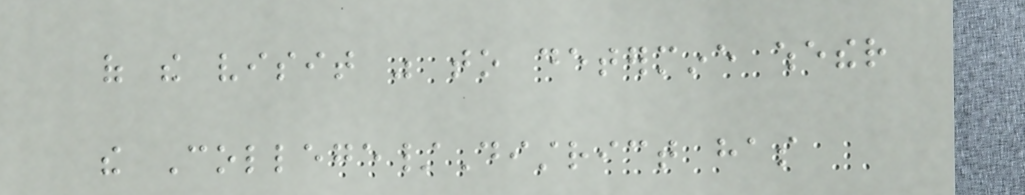of the visit was to determine whether
the College/District has
